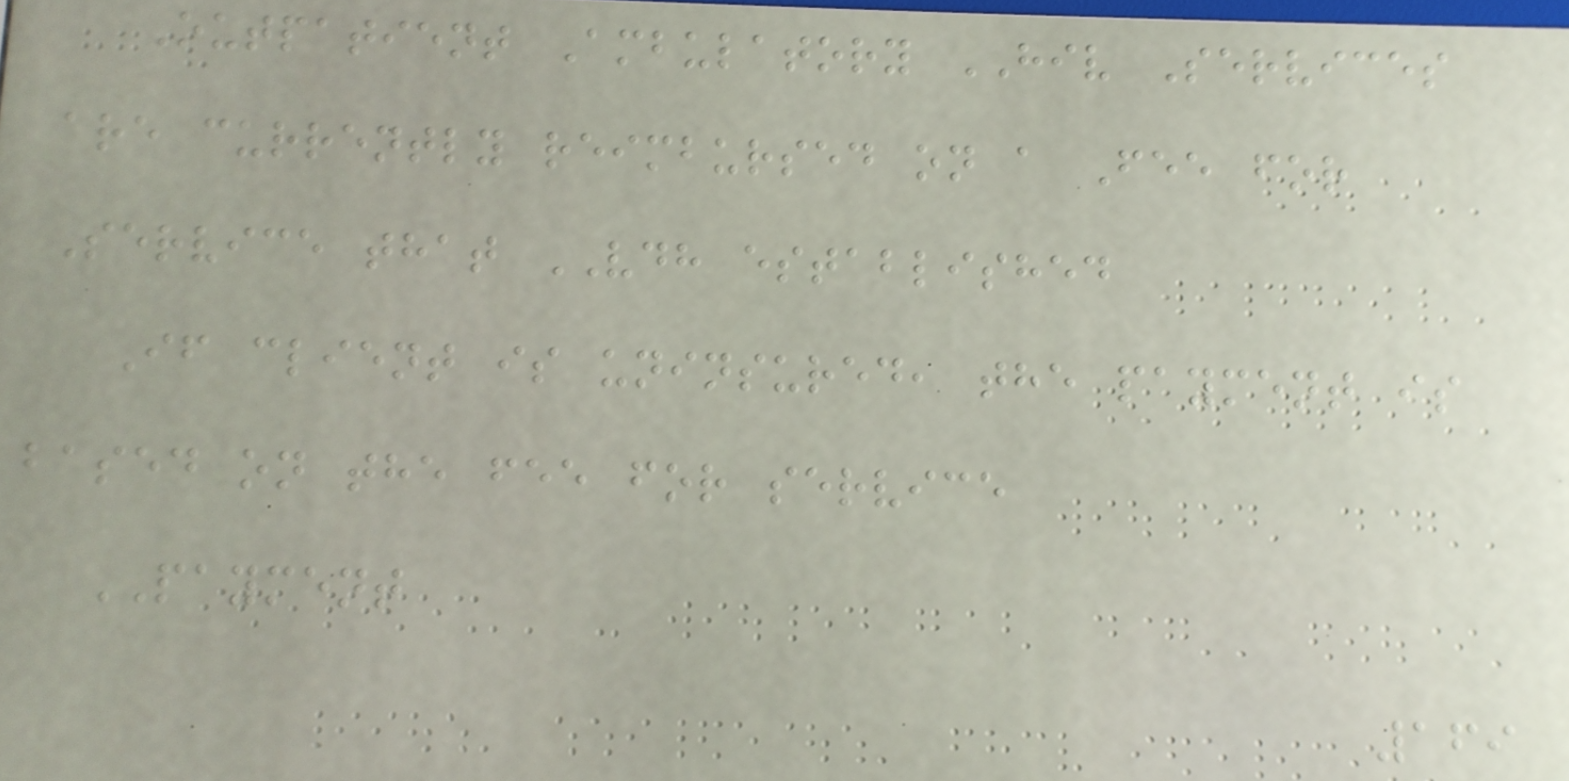Outpatient Ambulatory HIV Services
are currently reimbursed on a Fee for
Service that VDH established
If client is uninsured, the payment is
based on the fee for service
PAYMENT
169
